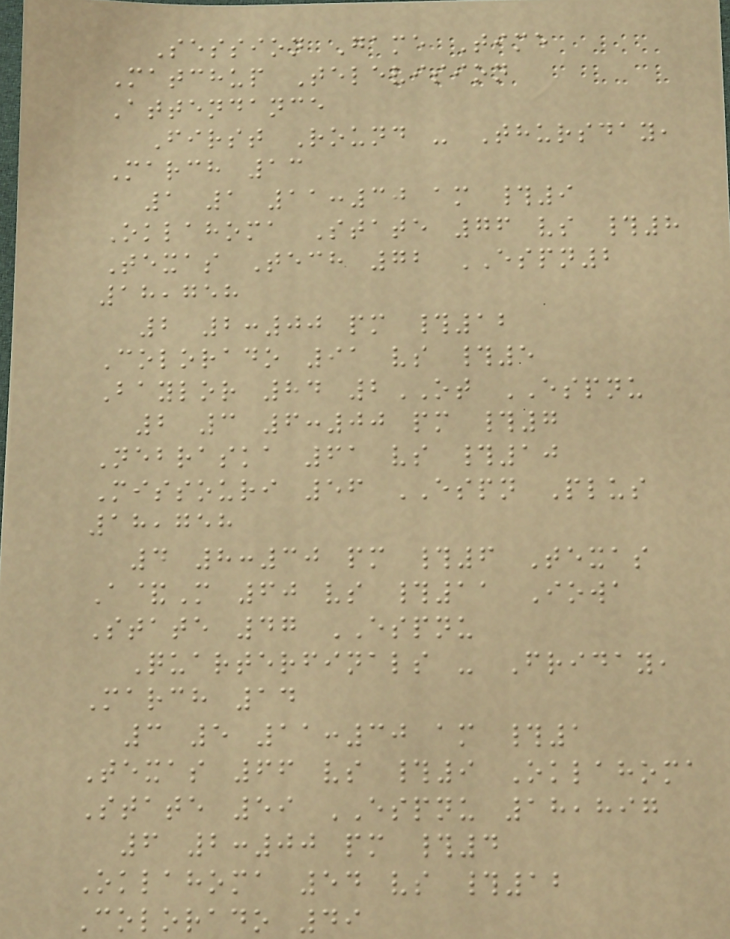Session Game Time
Matchup Television
Attendance
First Round - Thursday,
March 13
1 1 11:30 am #9
Oklahoma State 76 vs #8
Texas Tech 72 ESPN2
18,758
2 2:00 pm #12
Colorado 91 vs #5
Baylor 84 2OT ESPNU
2 3 6:00 pm #7
Nebraska 61 vs #10
Missouri 56 ESPN Plus
18,758
4 8:30 pm #6 Texas
A&M 60 vs #11 Iowa
State 47 ESPNU
Quarterfinals - Friday,
March 14
3 5 11:30 am #1
Texas 66 vs #9 Oklahoma
State 59 ESPNU 18,897
6 2:00 pm #4
Oklahoma 54 vs #12
Colorado 49
